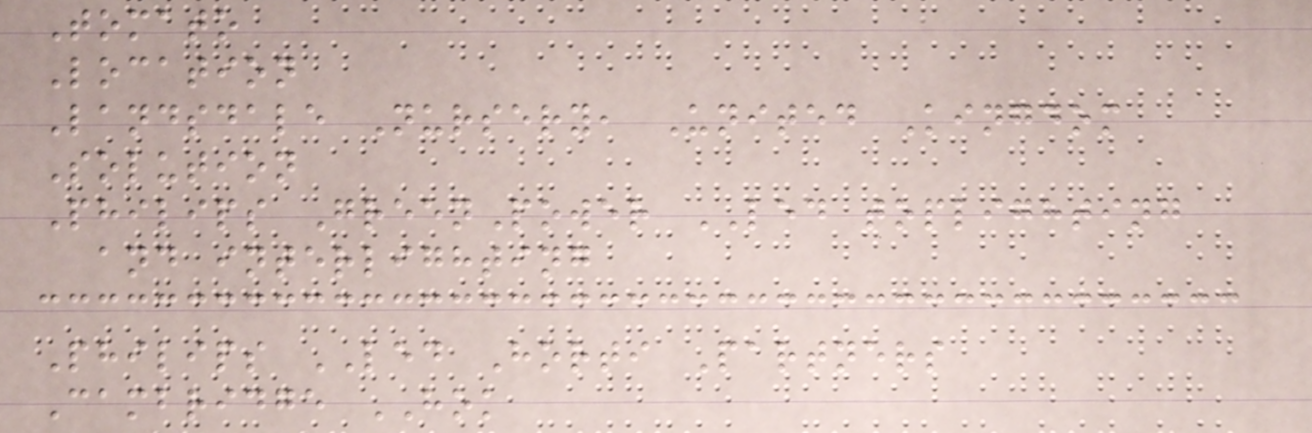Tomato
Location
Landsdale Nursery, United Kingdom
Solution
Philips GreenPower LED toplighting
and interlighting
Philips LED Horti Partners
Cambridge HOK
